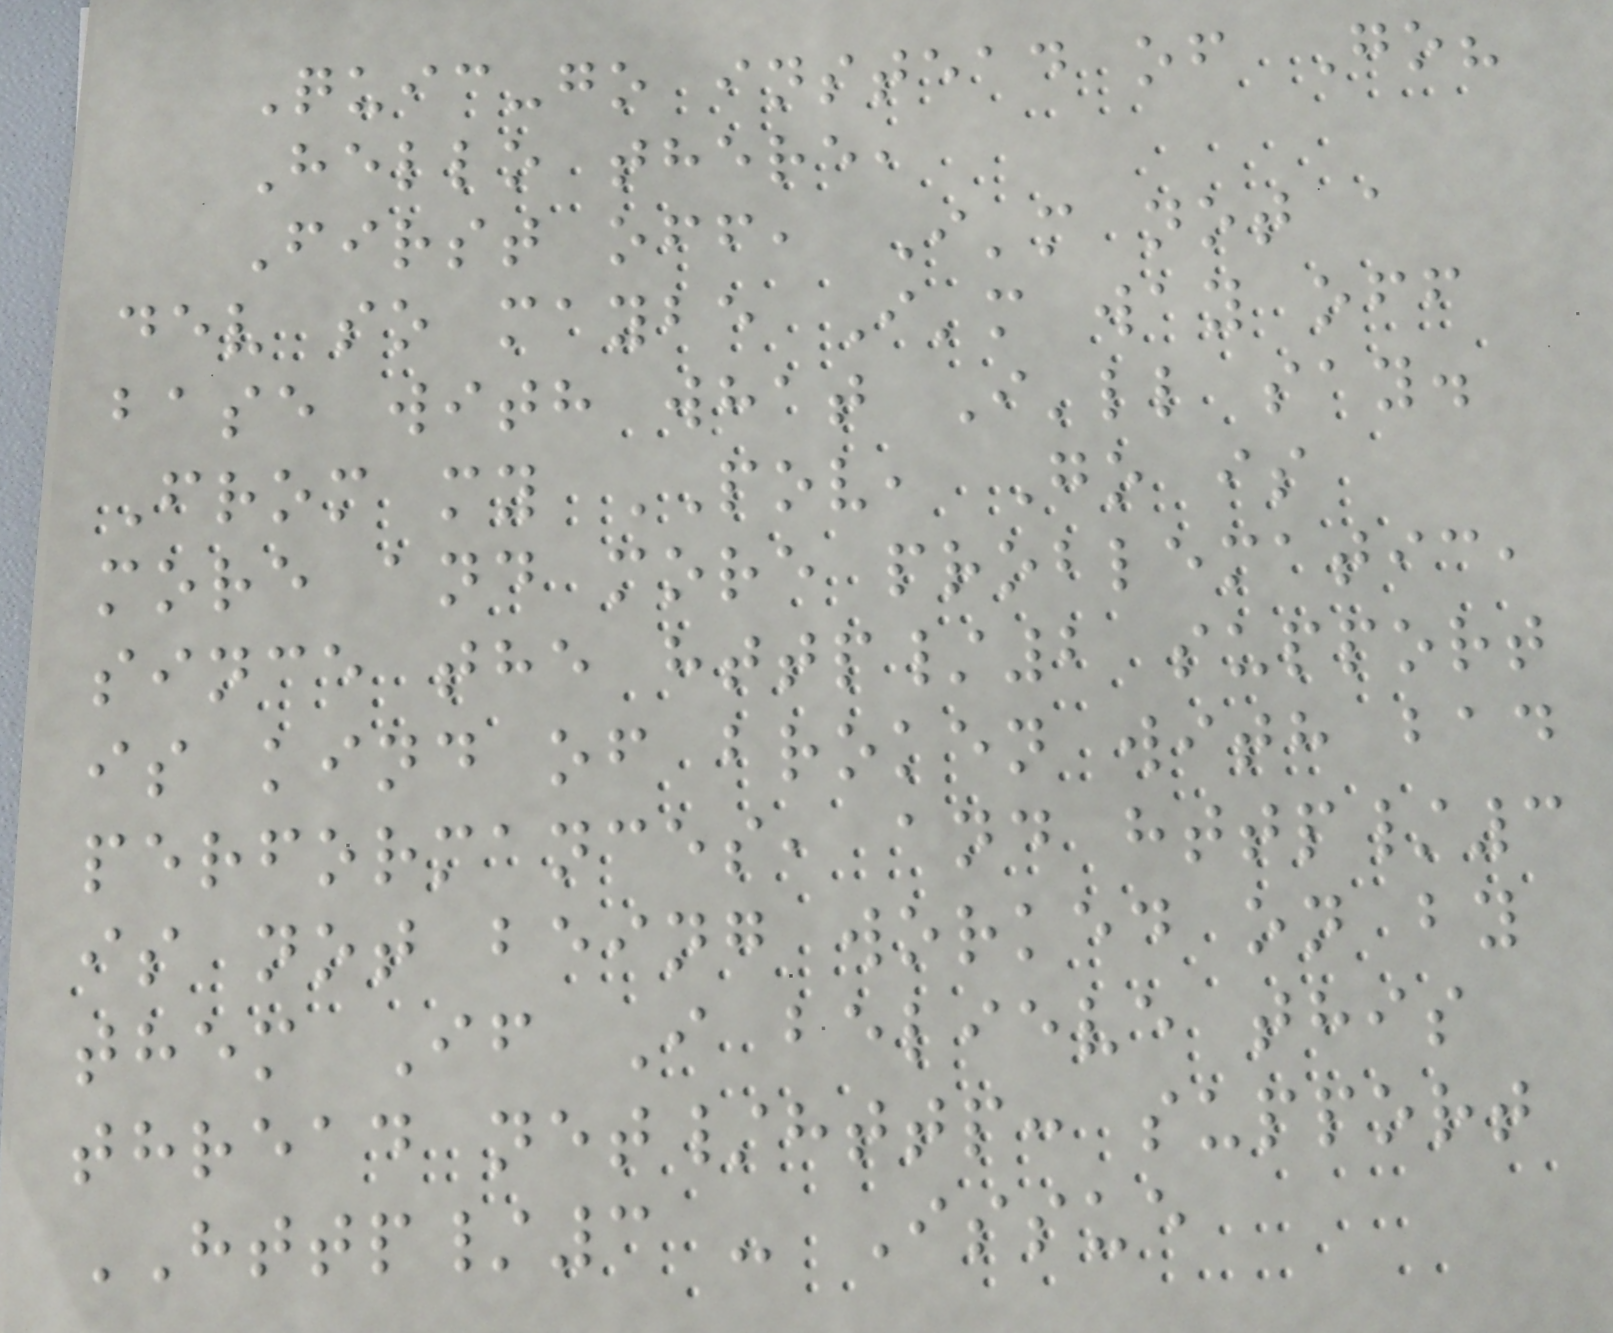Quic-go instead of Go?
Hello there,
First off, I'm not a
dev so maybe I'm way off
base with what I'll say.
From my POV, Go is
more and more problematic,
since the http/2 support
is kind of broken with bad
performances, and http/3
is not being worked on by
them If I believe this
thread net/http: support
HTTP/3 - Issue
